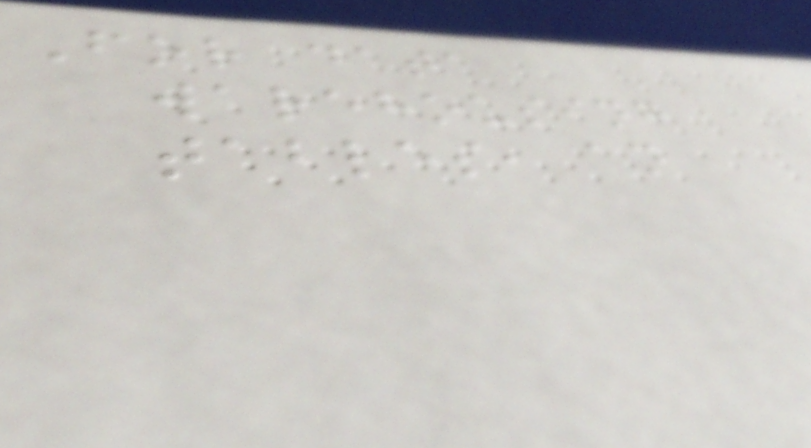For data
warehousing
tables, an
